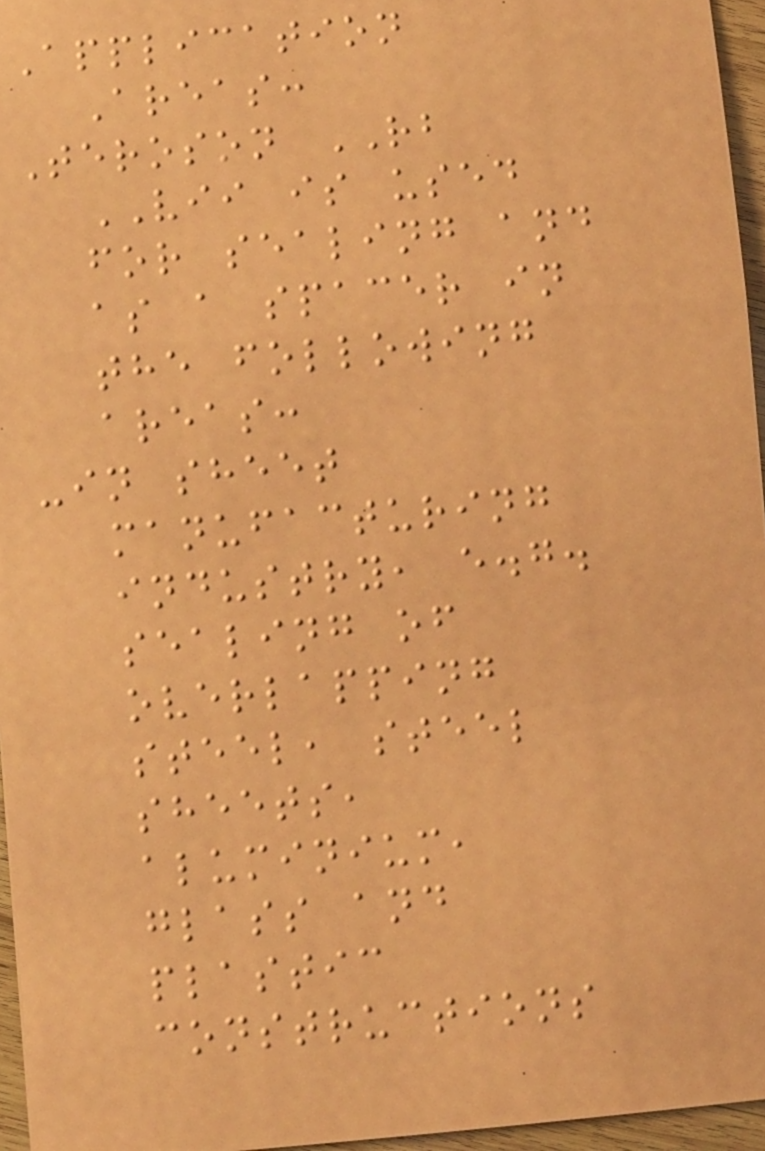Application
Areas:
Teroson RB
VII is used
for sealing and
as a spacer in
the following
areas:
-in sheet
manufacturing
industry, e.g.
sealing of
overlapping
steel, steel
sheets,
aluminium,
glass and
plastic
constructions
